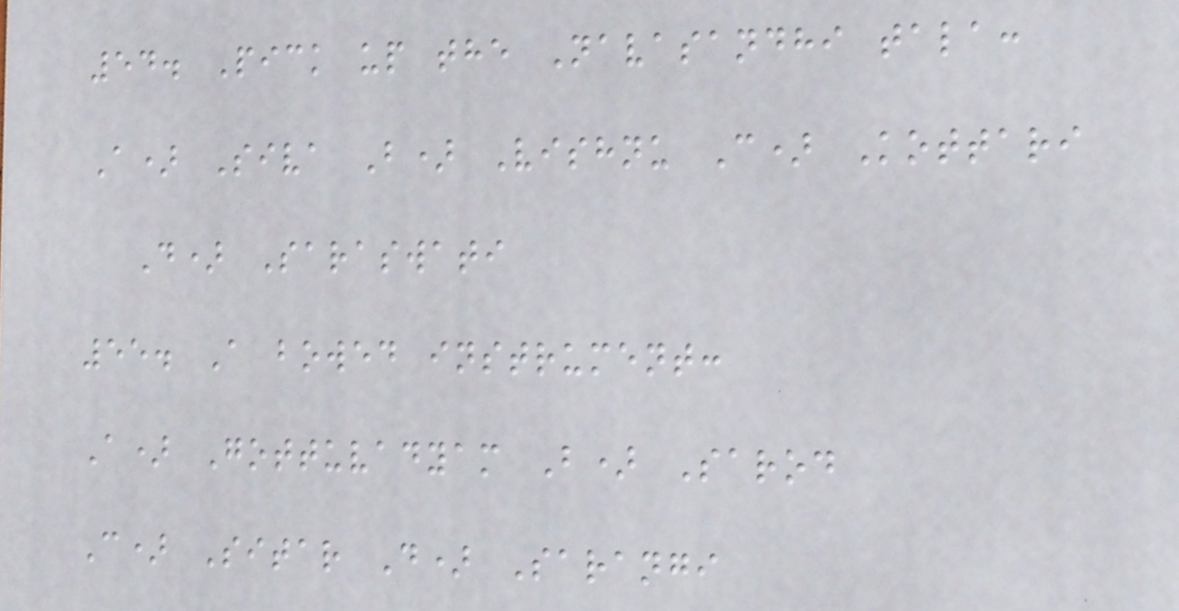54. Pick up the Navasandhi tala:
A) Siva B) Vishnu C) Kottari
D) Saraswati
55. A bowed instrument:
A) Gottuvadyam B) Sarod
C) Sitar D) Sarangi
